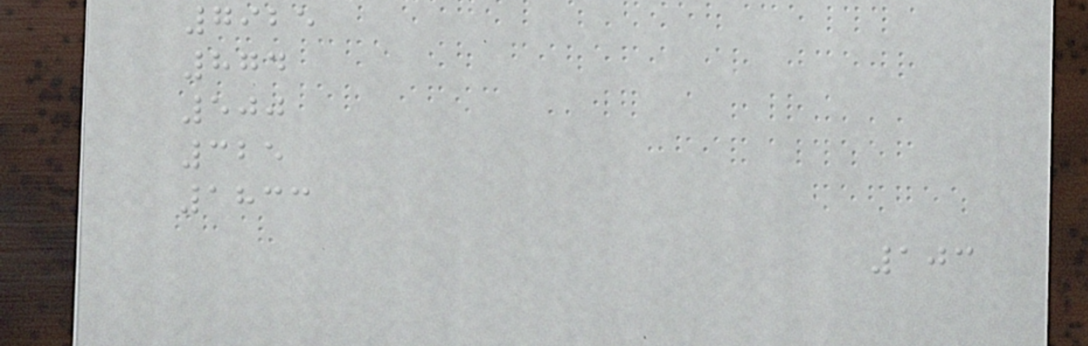7925
874
500
325
1833
103
